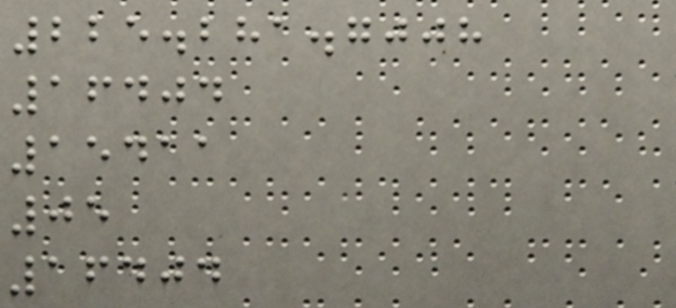225.281.7008
16404
15411
05
16404
